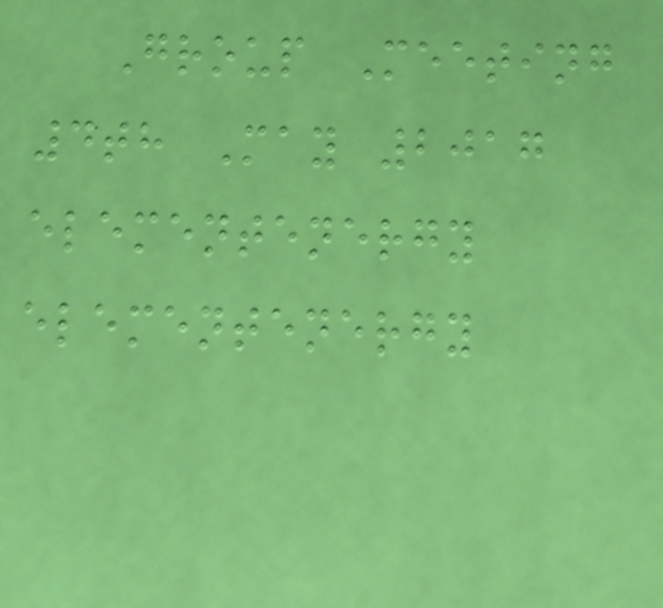Group Meeting
4th May 2017
elementenergy
elementenergy
